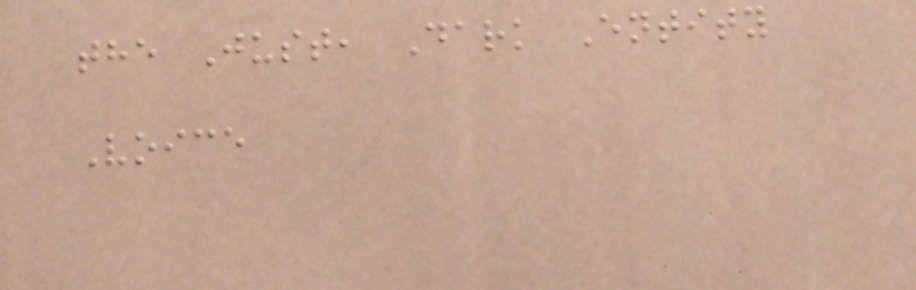the Just, Dark Entity
Voice
